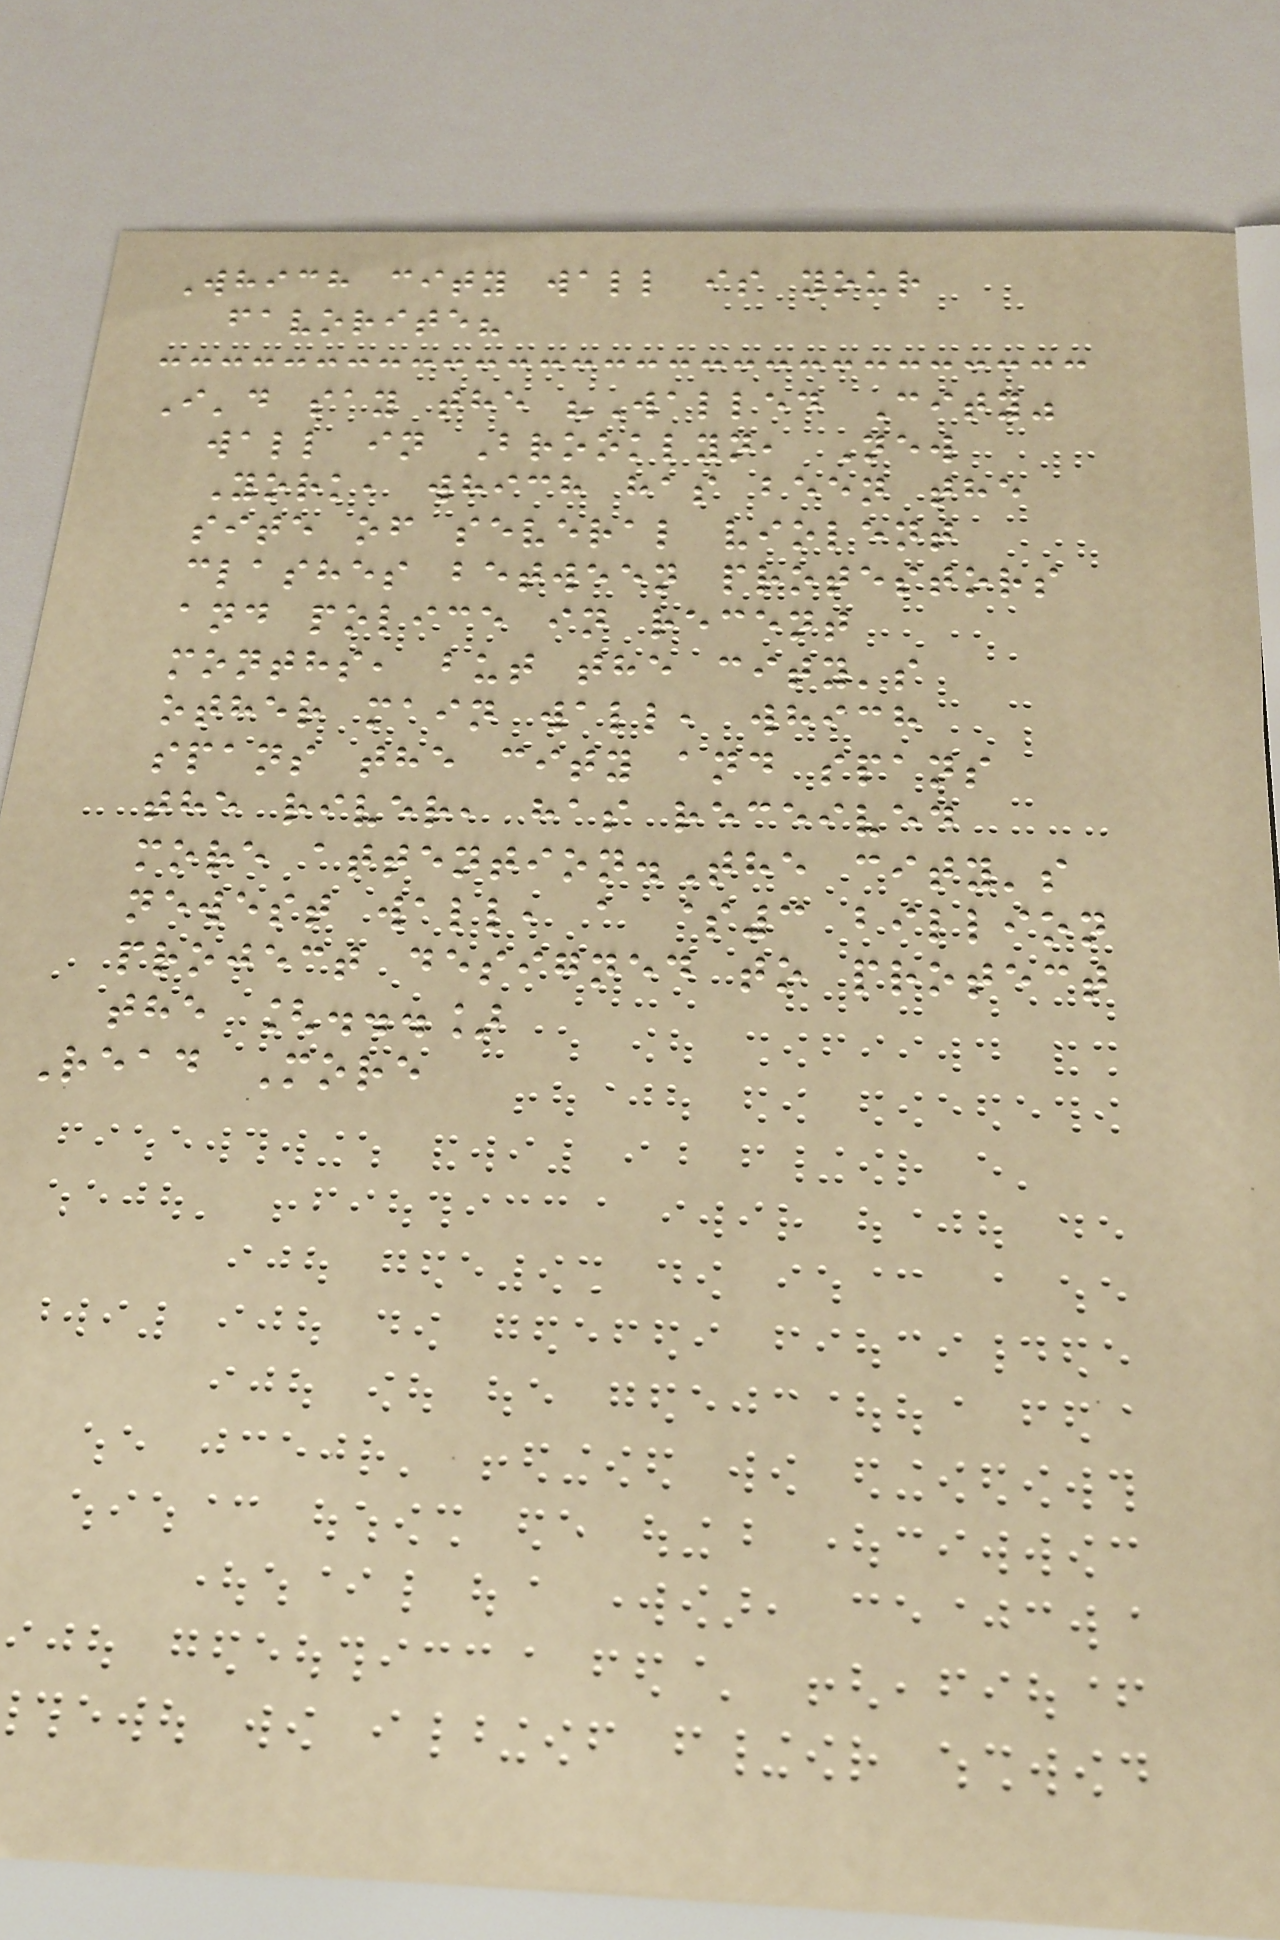Which city wall is your
favorite?
I'd say the "Walled City"
wall in Brooklyn, New
York, which has been the
site of several violent
clashes between protestors
and police in recent
months, but the city's
other main wall, which
spans the city and spans
the river, has received
more attention.The city's
newest wall, a $3 billion
project designed to protect
the [...]
Read More
